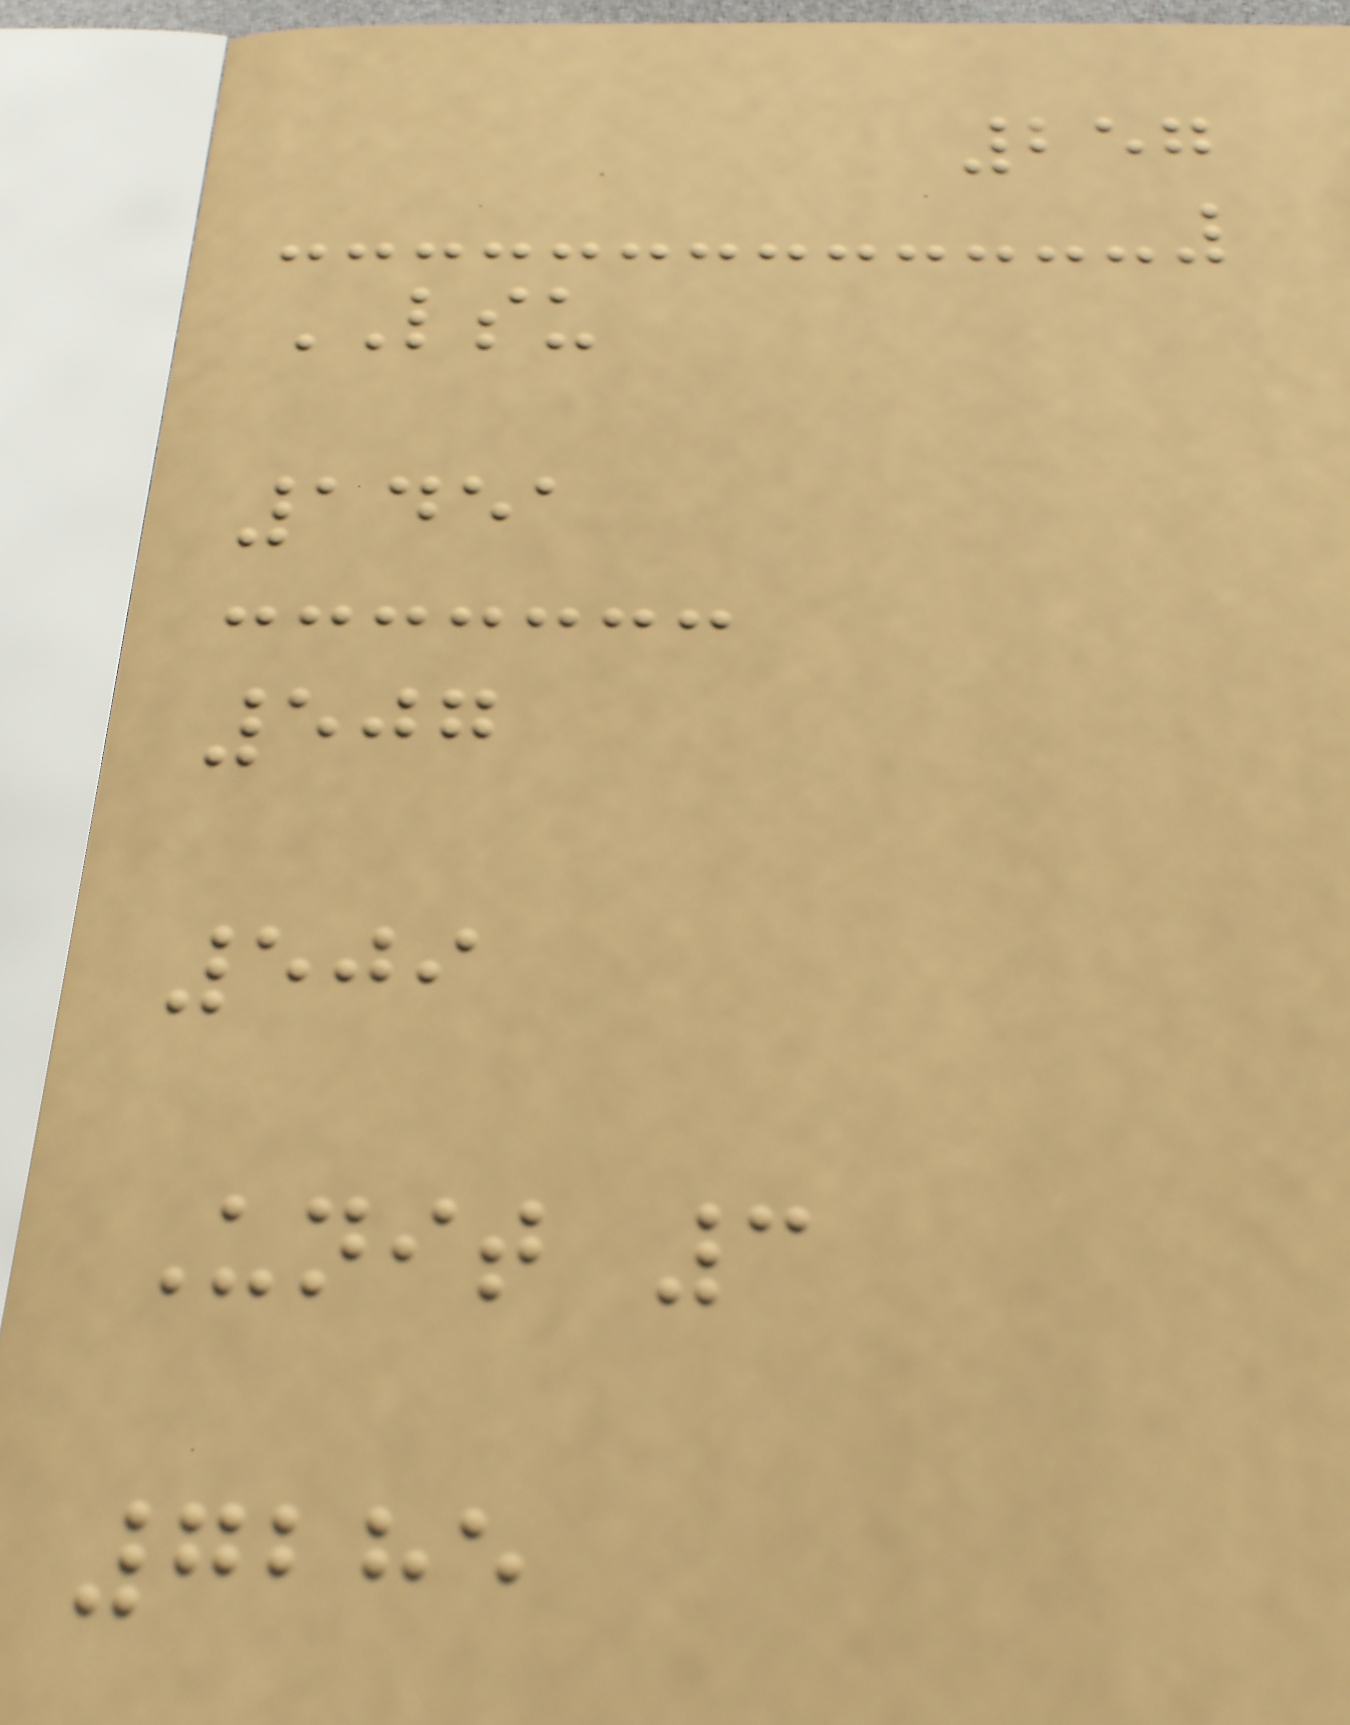257
LSU
1451
507
509
Unit 3
7285
